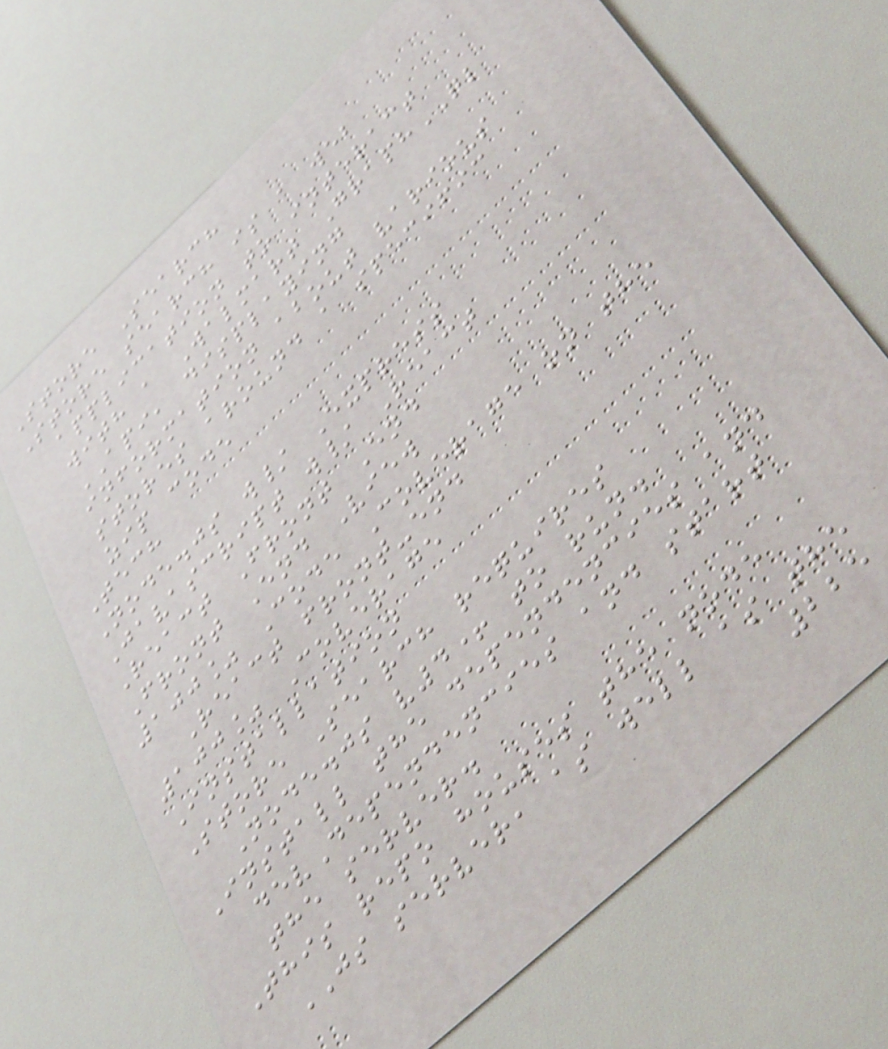Store Search
Store search is a web
application to interact
with a Walmart GraphQL
API, displaying
information about various
stores around a specific
zip code
Tech
Node.js w/ Express
Javascript w/ React
React Front End
Front End View
100% Code Coverage on the
React front-end
100% Coverage
Installation
Store Search requires
Node.js v4+ to run.
Install the dependencies and
devDependencies and start
the server.
This repo houses the node
JS server, as well as the
225
